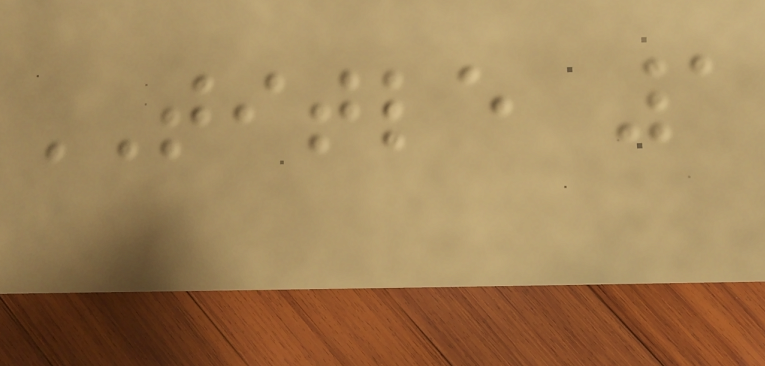TITLE 1
